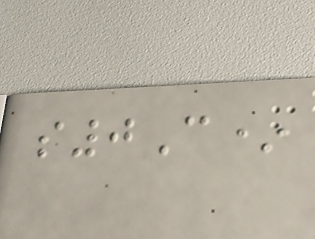s0C*
